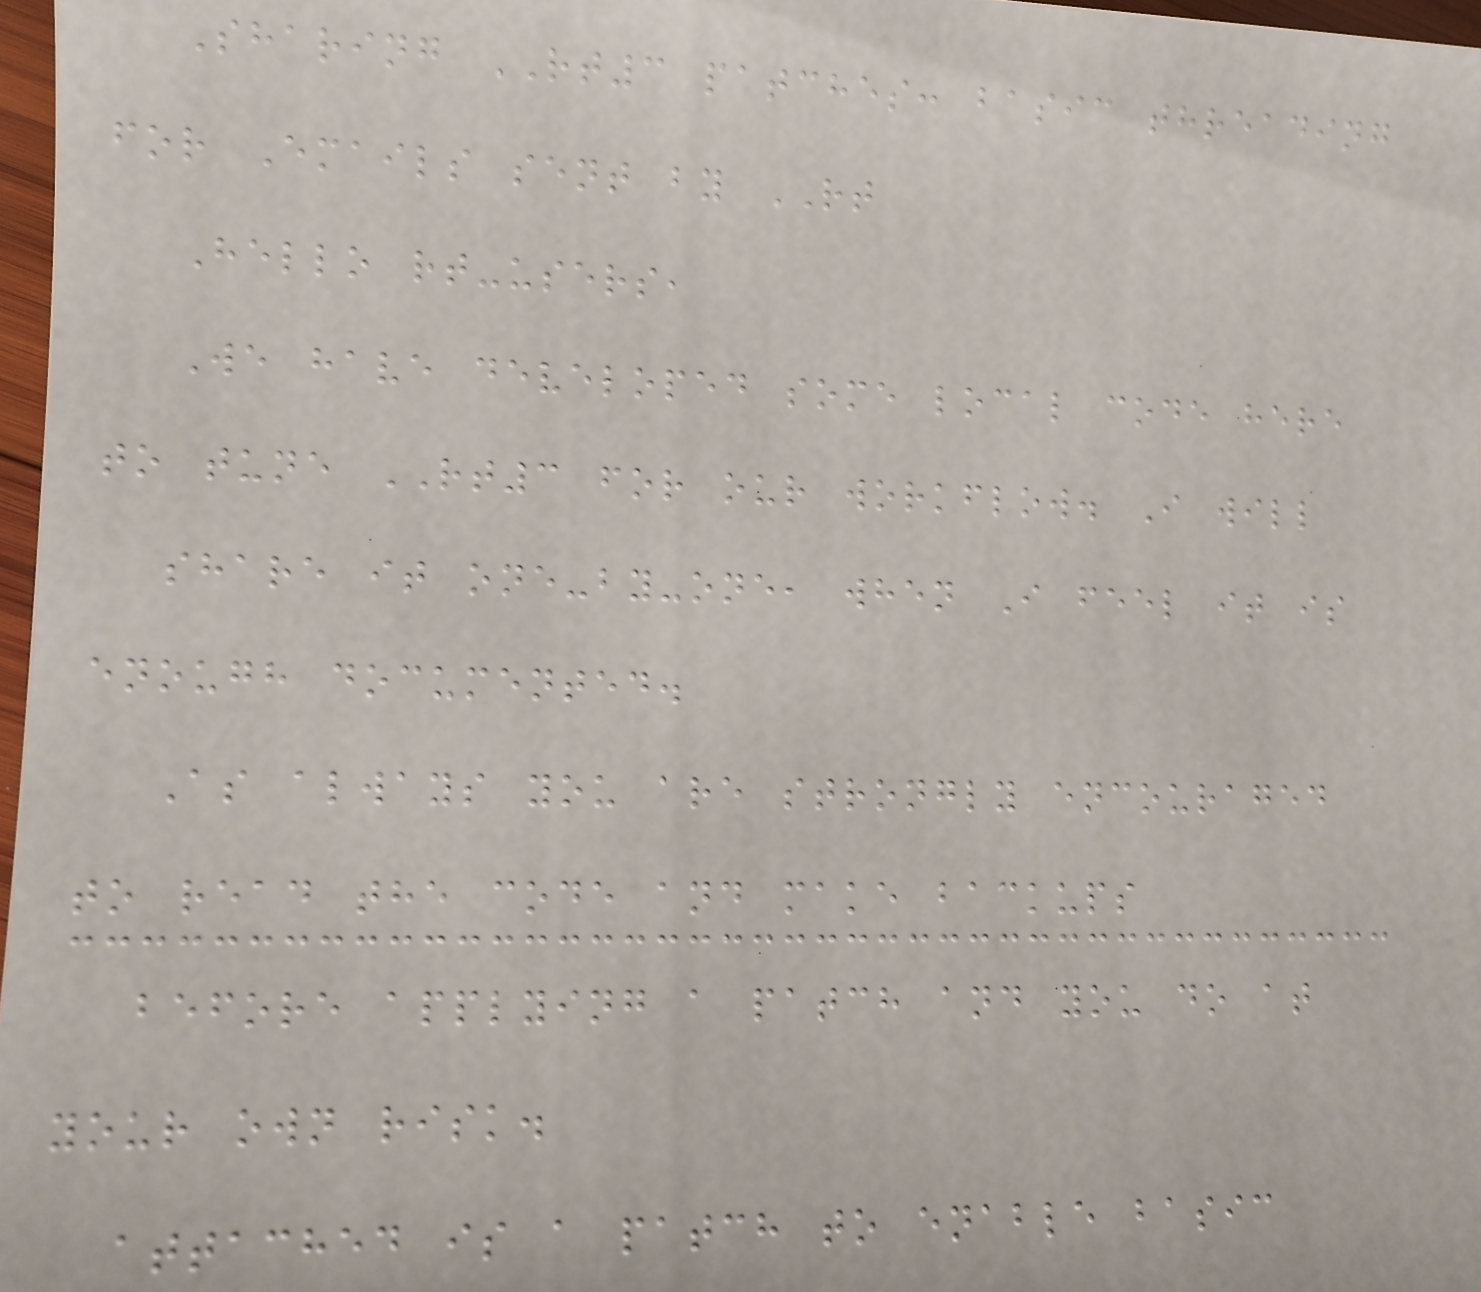Sharing RT3 patches: basic threading
for Emails sent by RT
Hello rt-users,
We have developed some local code here
to tune RT3 for our workflow. I will
share it one-by-one, when I feel it is
enough documented.
As always you are strongly encouraged
to read the code and make backups
before applying a patch and you do at
your own risk.
attached is a patch to enable basic
